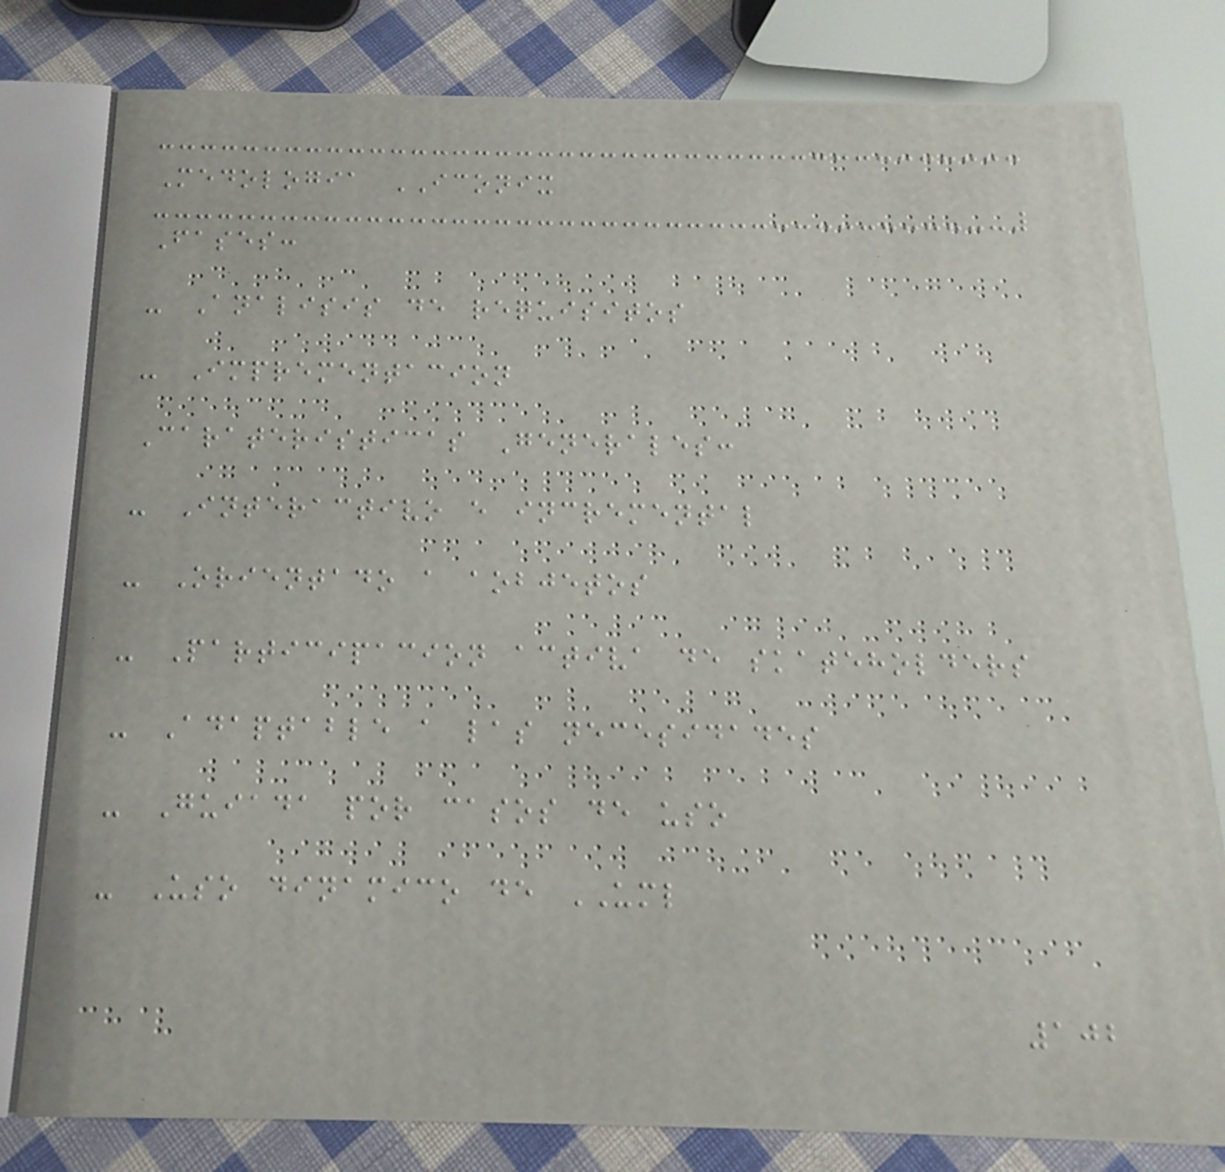Medologia ICONIX
Fases:
- Analisis de requisitos
- Imprementacion
Carateristicas Generales:
- Interactivo e incremental
- Orientado a aobjetos
- Participacion activa de skateholders
- Adaptable a las necesidades
- Guiada por casos de uso
- Uso dinamico de UML
102
